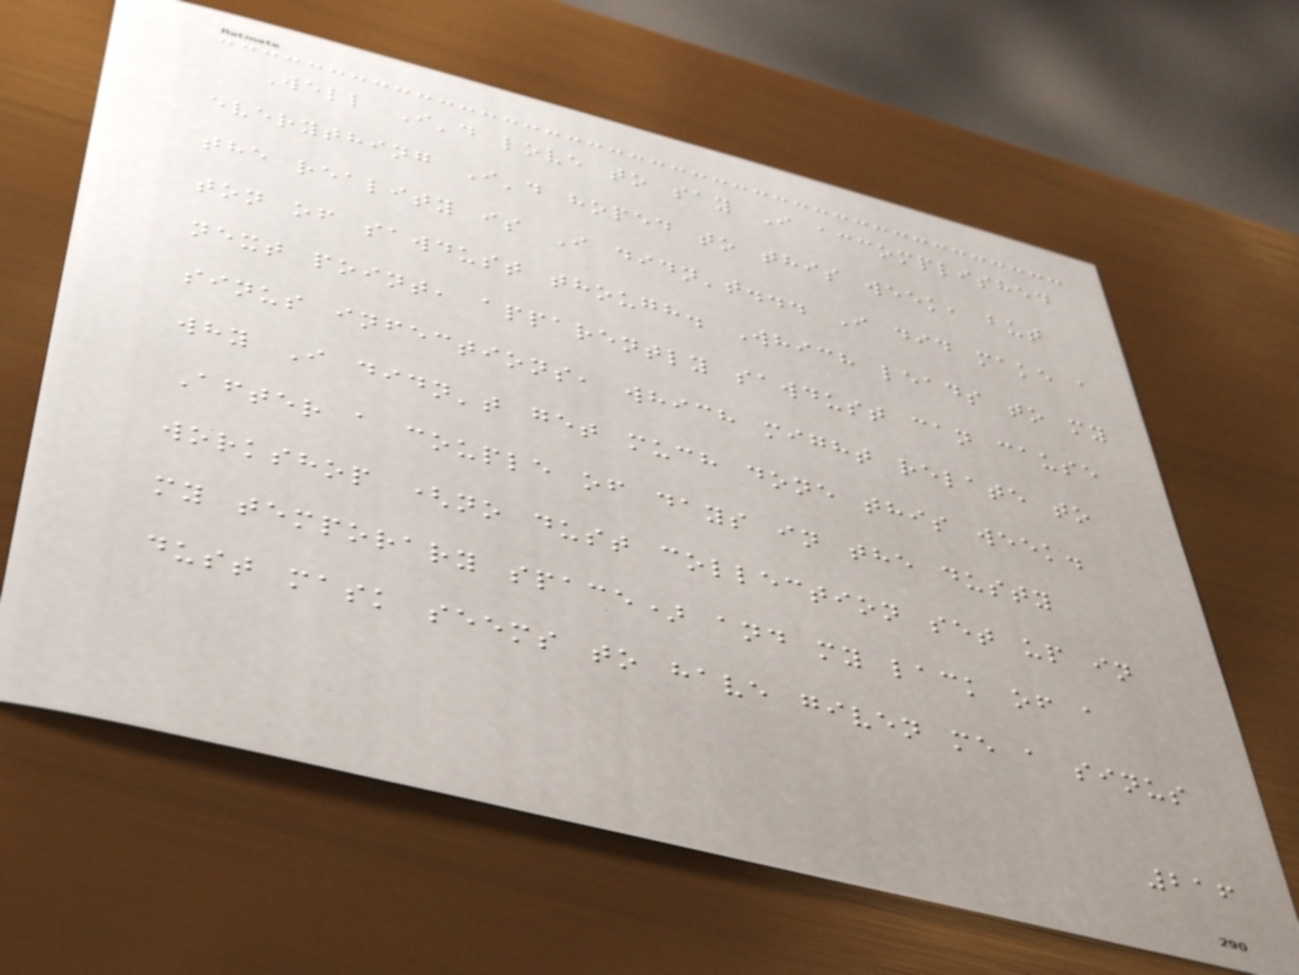Well I'd love to say I accomplished
everything I'd hoped to this week, but
the reality is I didn't... I did make a
ton of sawdust though. Which leads to my
next point, apparently sawdust can cause
sinus infections, which might relate to
why I didn't get much done this week.
After a couple of days in the dusty
workshop (no dust collection set up in
my temporary space) and my lack of a
dust mask seems to have given me a sinus
216
